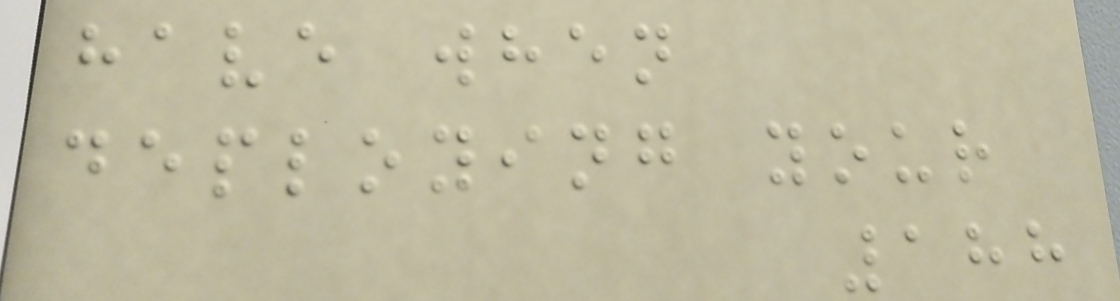have when
deploying your
188
